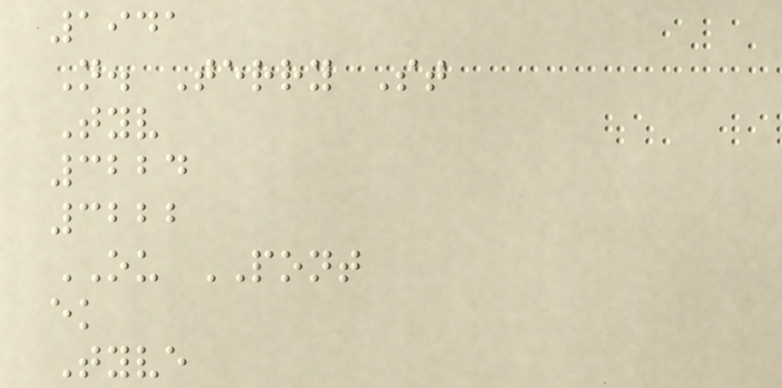1941
N. Terry St
Tyv
3224
3222
OU PONT
ek
Tyve
